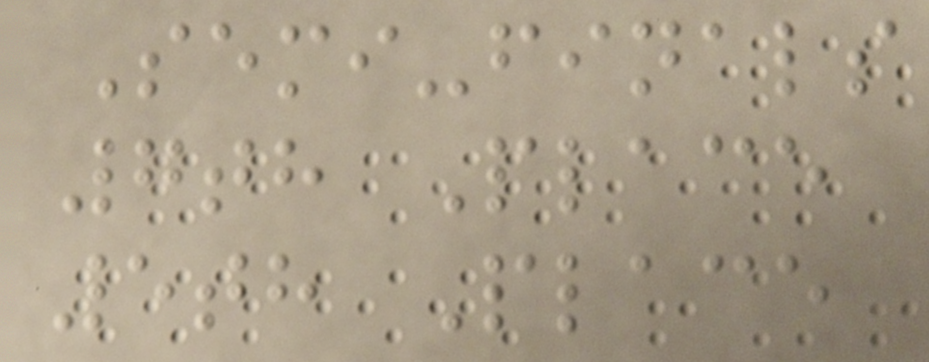Semi-finals
7th Place
5th Place
